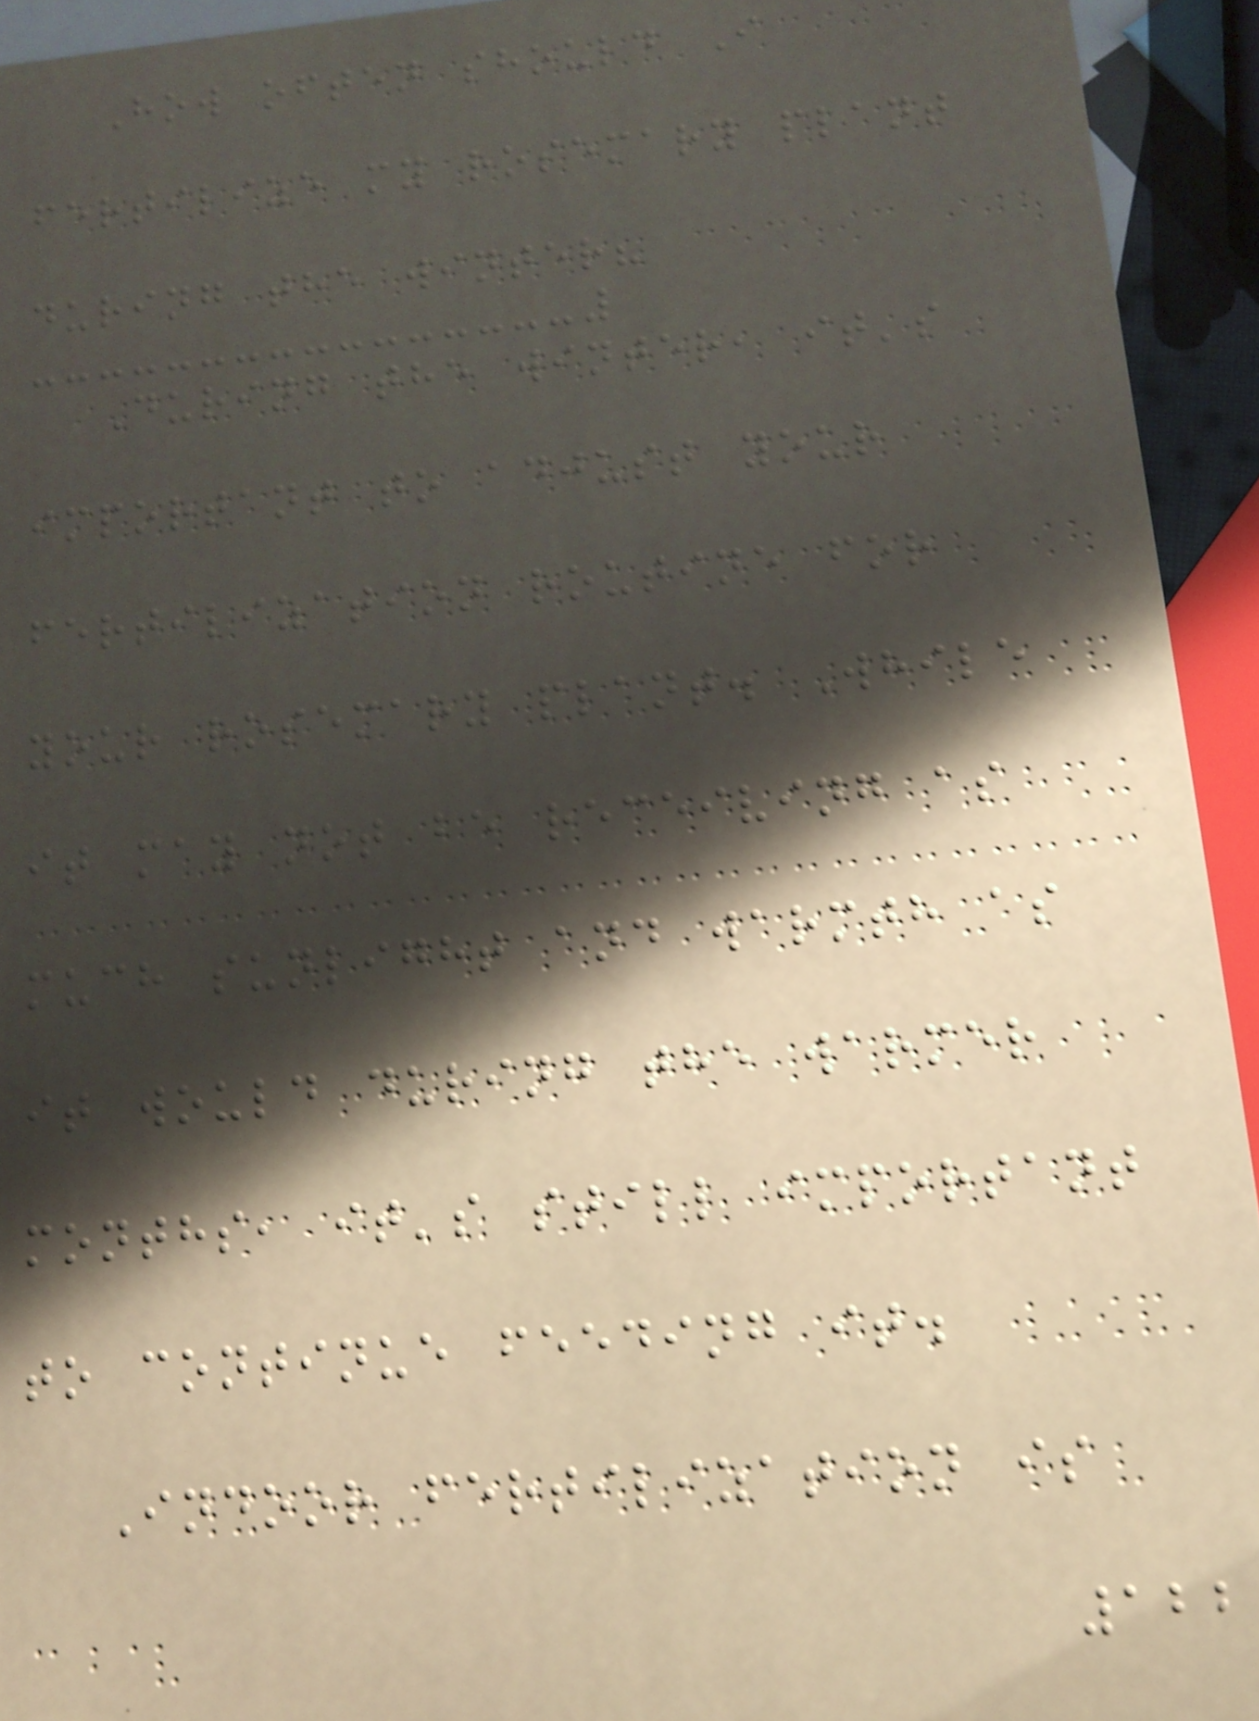How often should I
fertilize my rosemary plant
during the winter?
During the winter, it's
important to adjust your
fertilization routine for
your rosemary plant. While
it may not be receiving as
much sunlight and warmth as
it would during the warmer
months, it's still important
to continue feeding it.
Indoor fertilization is
122
